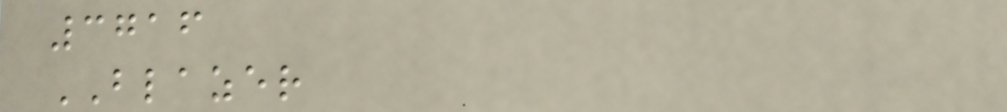3716
BLAZER
